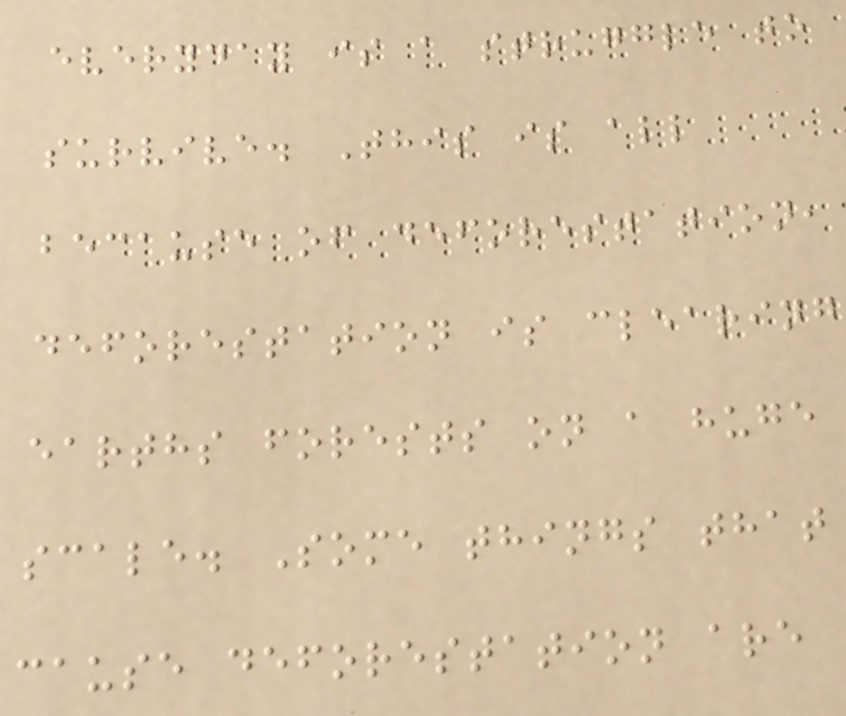everyday is a struggle to
survive. This is all
because of deforestation,
deforestation is clearing
earths forests on a huge
scale. Some things that
cause deforestation are
